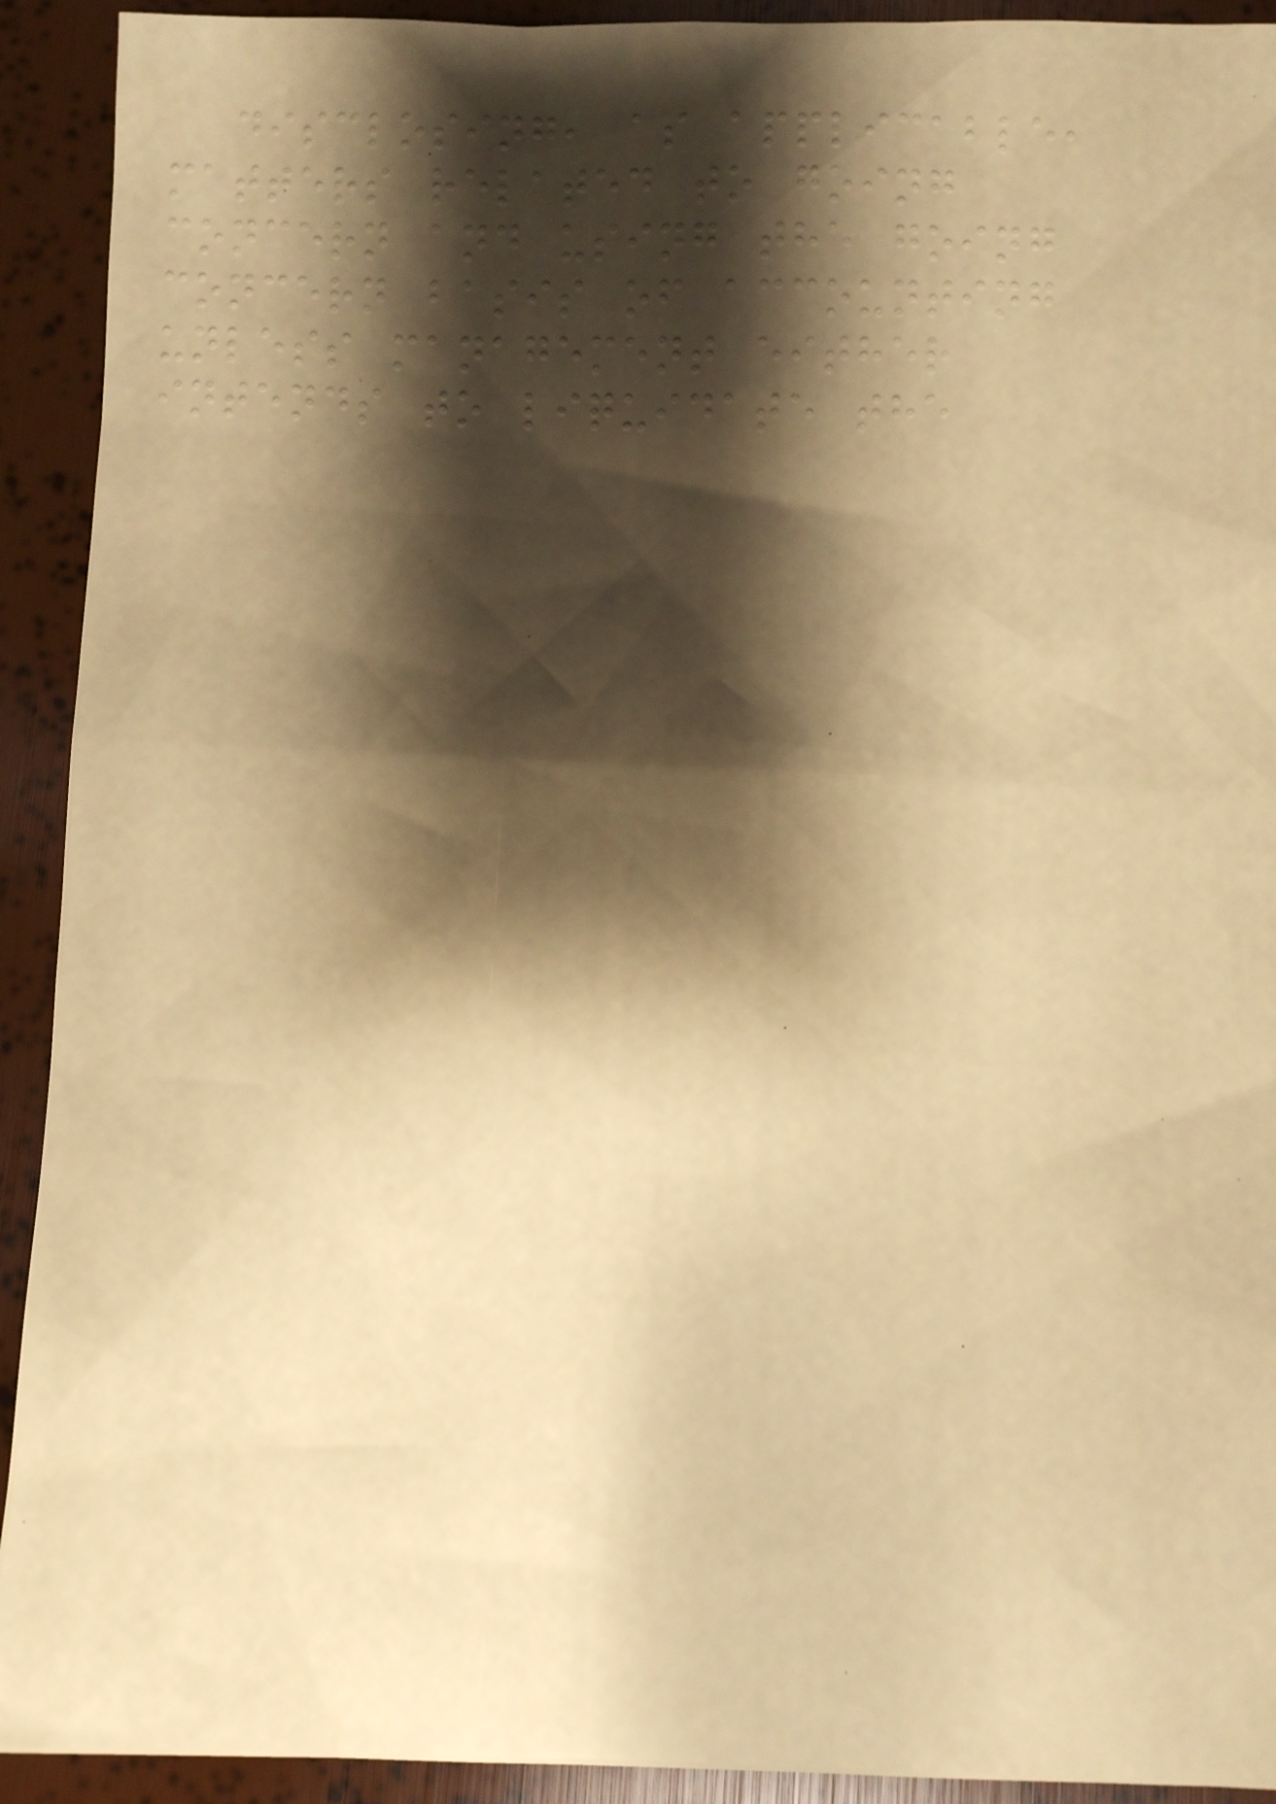disclosing, as applicable,
matters related to going
concern and using the going
concern basis of accounting
unless management either
intends to liquidate the
